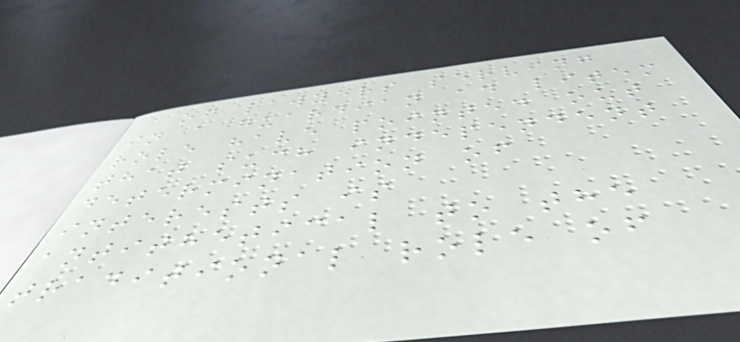of lawyers serving
in a guardian ad litem
role have pointed out
that such independent
determination of
interests is
antithetical to the
traditional role of
